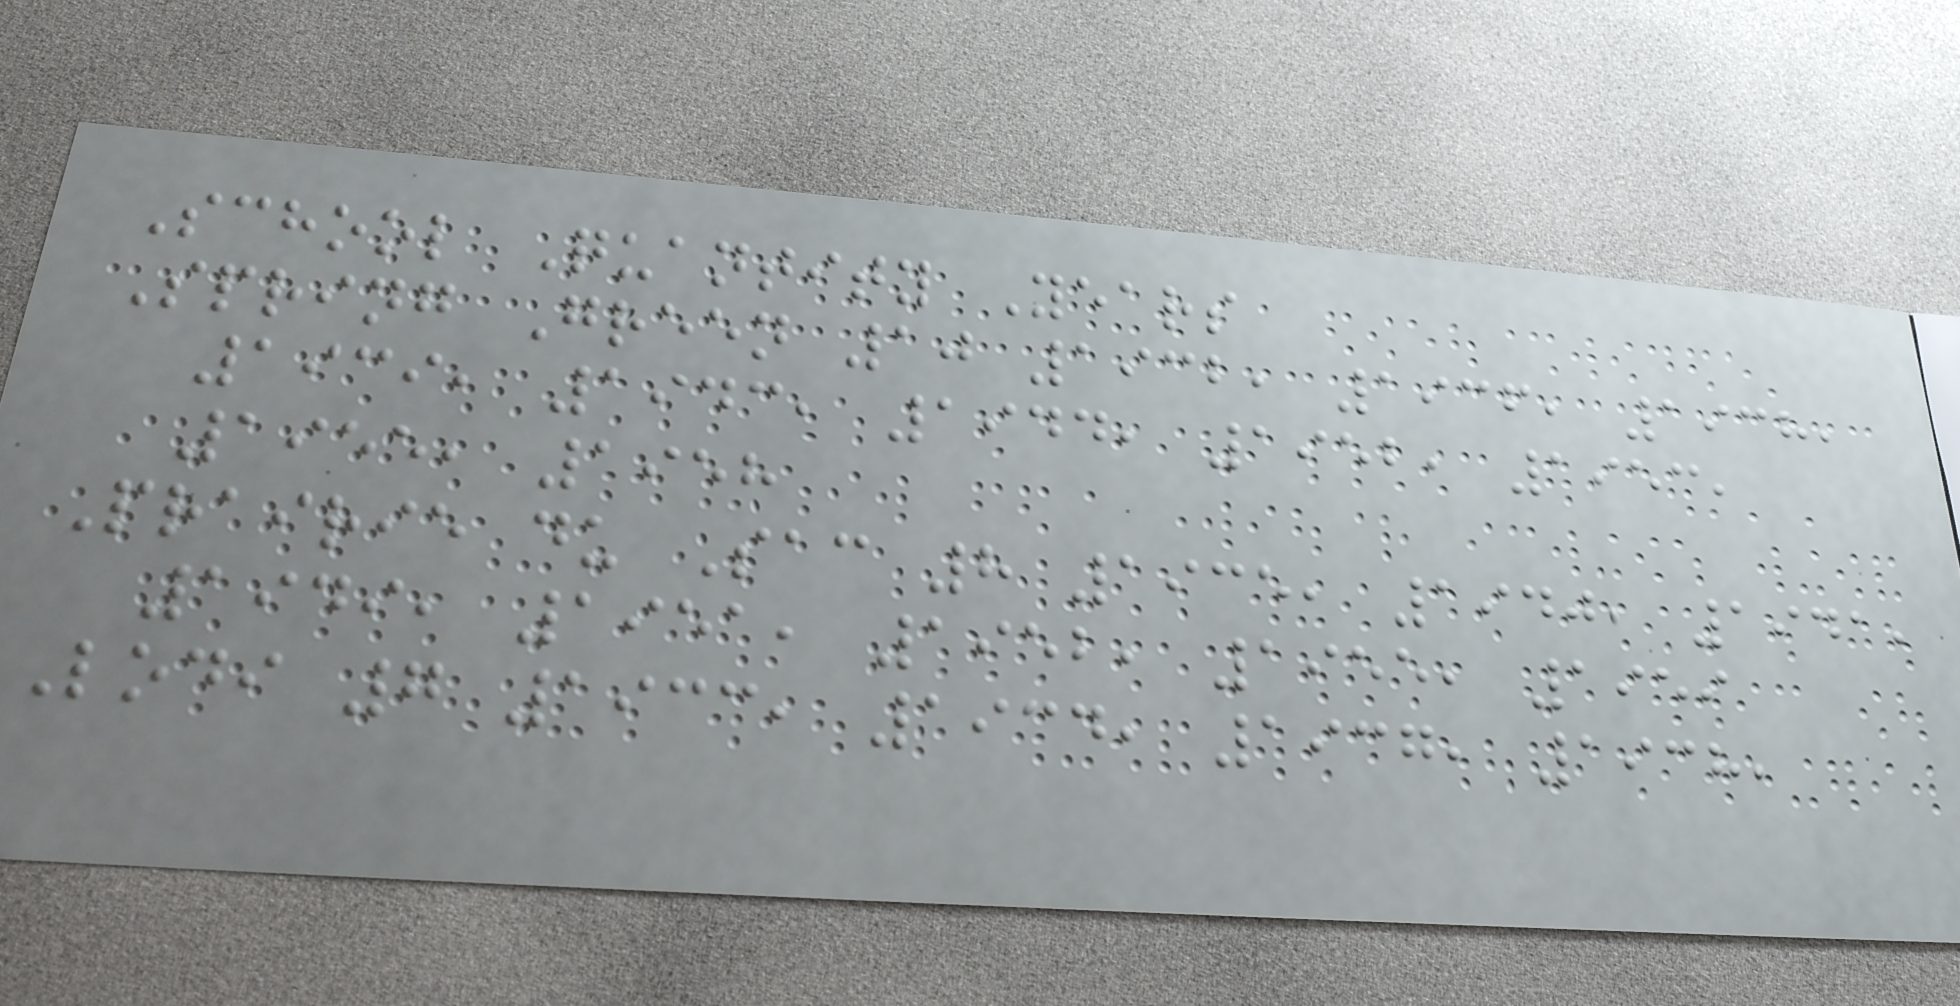School Quantity Years
Spring Green 10 1932, 1936, 1938,
1939, 1943, 1944, 1952, 1953,
1955, 1958
Prairie du Sac 8 1935, 1940, 1941,
1949, 1951, 1952, 1955, 1959
Lodi 7 1933, 1934, 1937, 1938,
